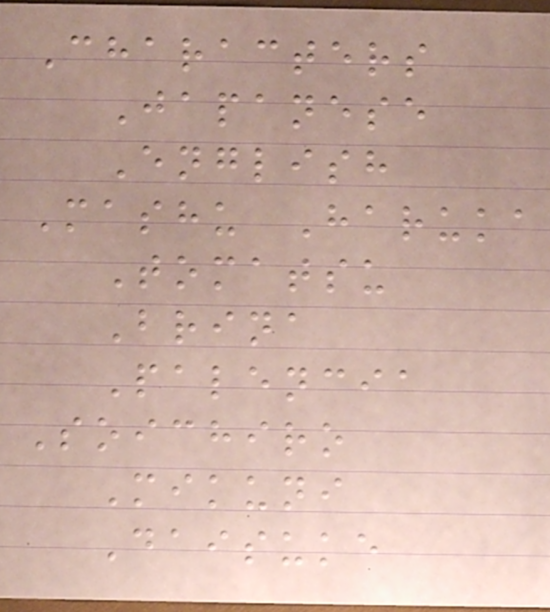Characters
Japanese
English
Mashu Haruka
Tomatsu
Brina
Palencia
Soichiro
Mikuni
Daisuke
